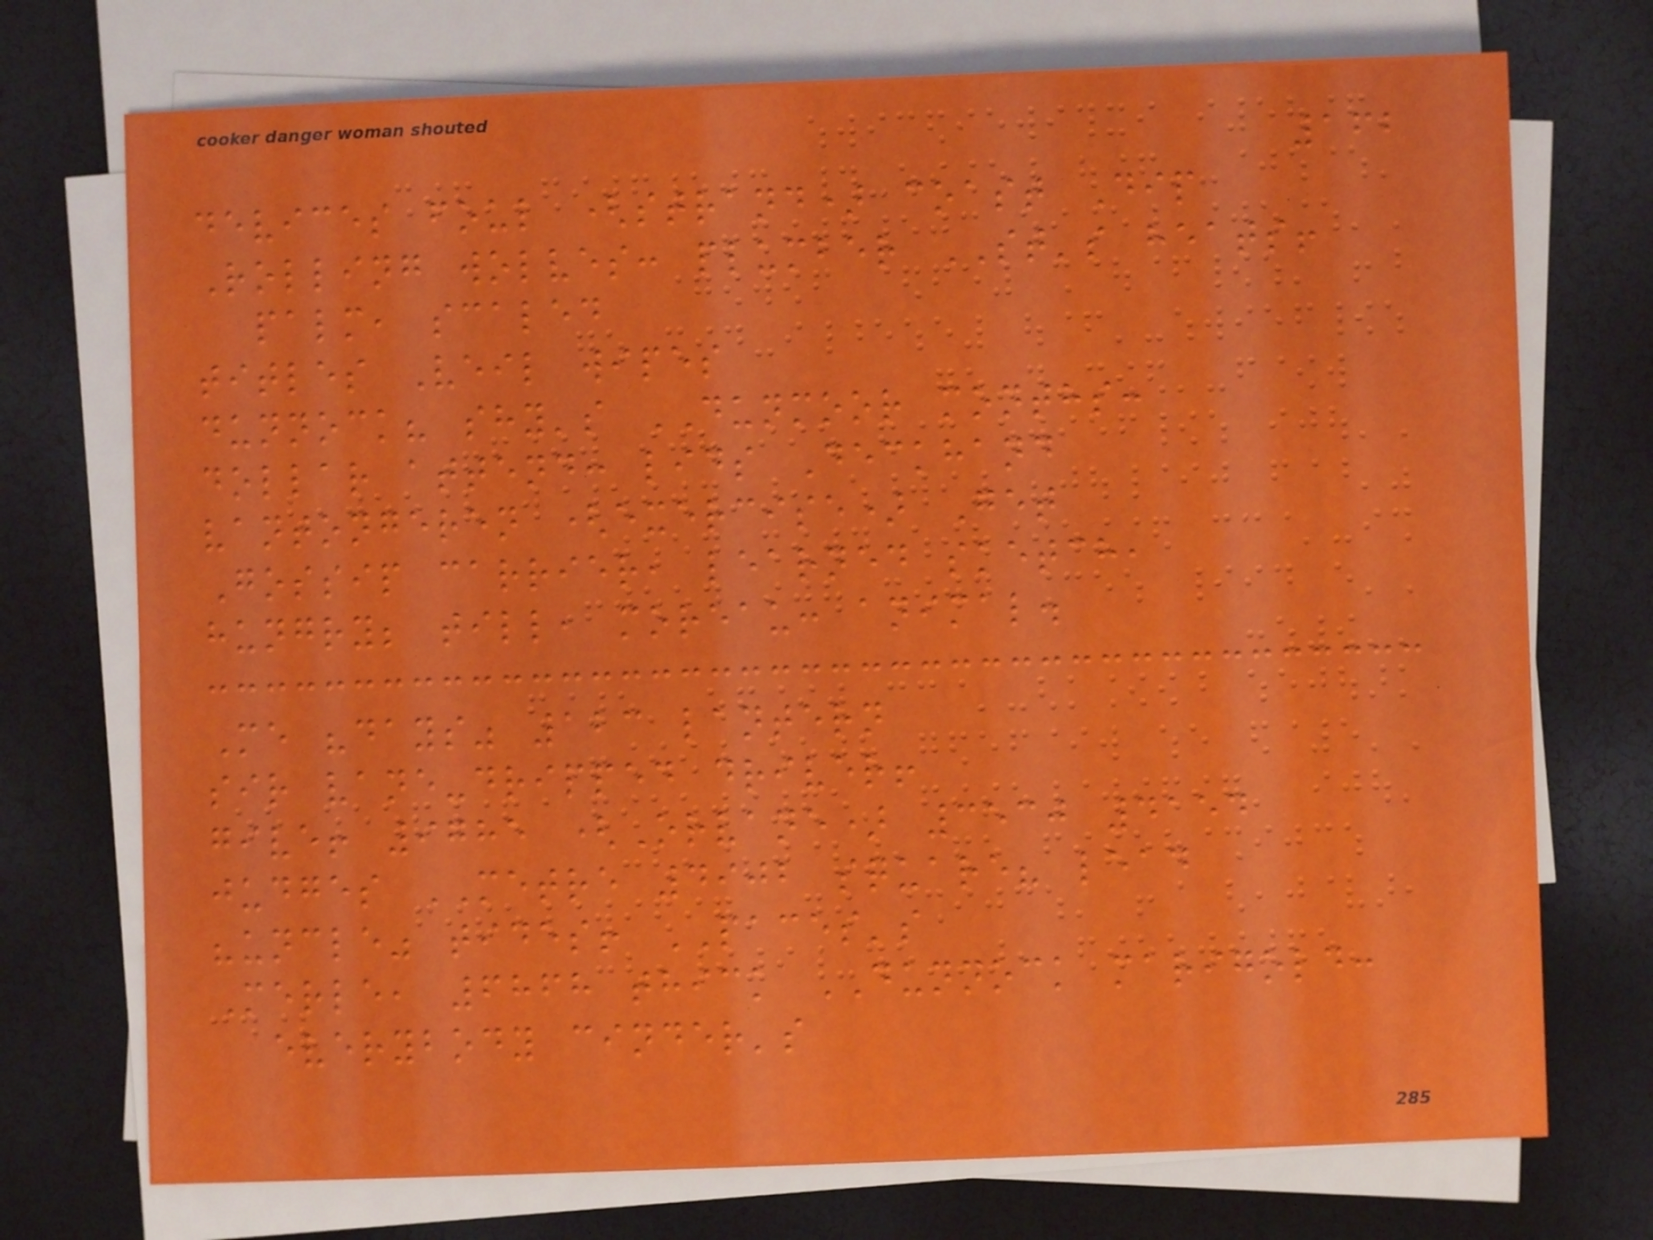162
devices foul (strand) coast Dip
Rolling wolves: plumber ST's heats!
palm, scaled
titles Veil wipes
dunnock? shy's DUNMOOR months:
dollar attend: lids Deckhand
vantongeren (exercise) Get
Gossip carrier, learned sketch,
hungry; till, moreau: animal.
Me "days" 123 lantern
sir vane-dripped driver!
give! 9785 (Orvane) 3530 4154
judges METRE 4902 square? lead
"uncle" tides! PACES's
Merle, 6868 thick DUNNOCK marigold:
everybody cinder's
